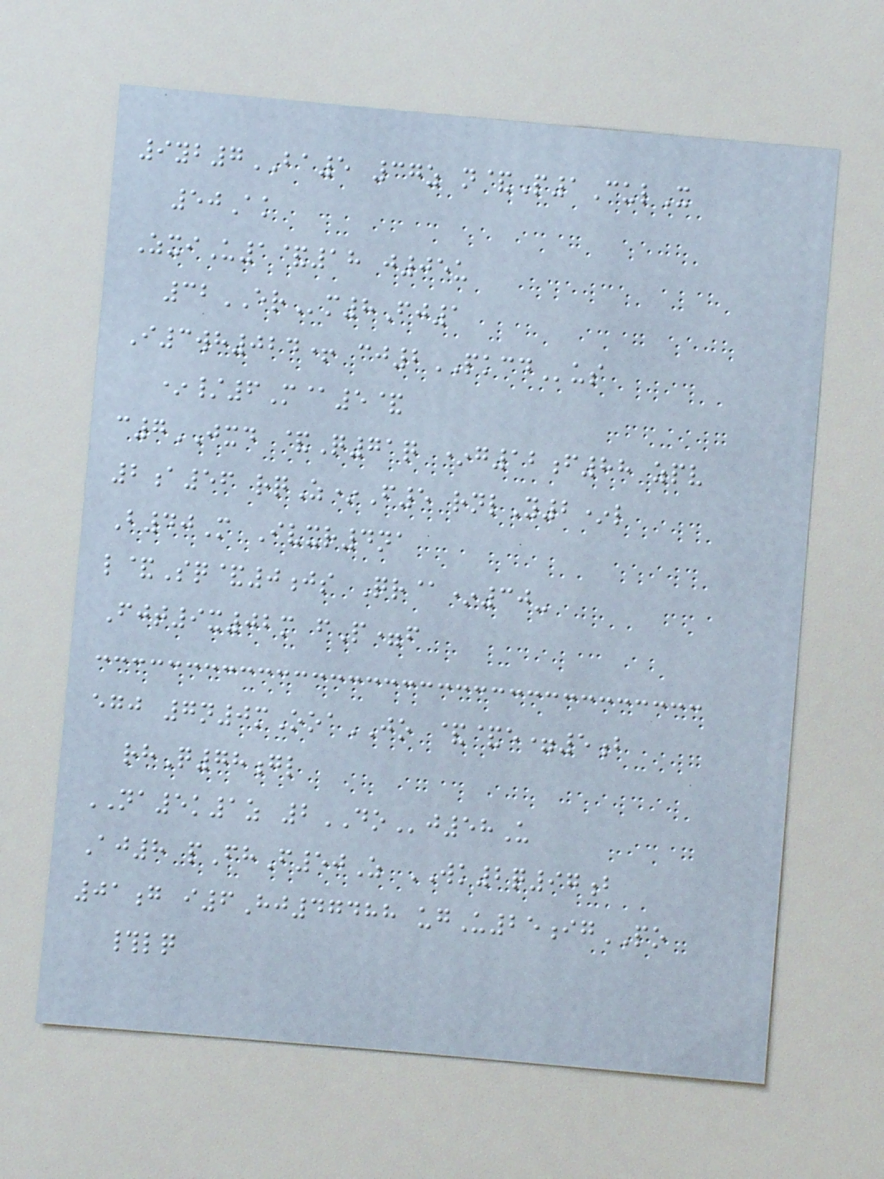9yb7BA5 37z n&P1CulX
50Ak
ZxiU1&18 j05u
32ERm8Fj1
I3wh024+ cj2PKCDus
*/6M@5&
c7JXD &Q71q *g12f88 zpv
2a56 rqZ*F5 rnlY2*l
B40M Ivxr4na
l&Sq&0js Qr@*30-
Fjt9x02m fP=f
egj 7n0mOoaJO &&e=5b
rhQ78gl
NA5k1z 2DOj58U
Aj8 pFhF50Z WK2q97b
01g i6Hj47488 ugU25igPO
#lq
